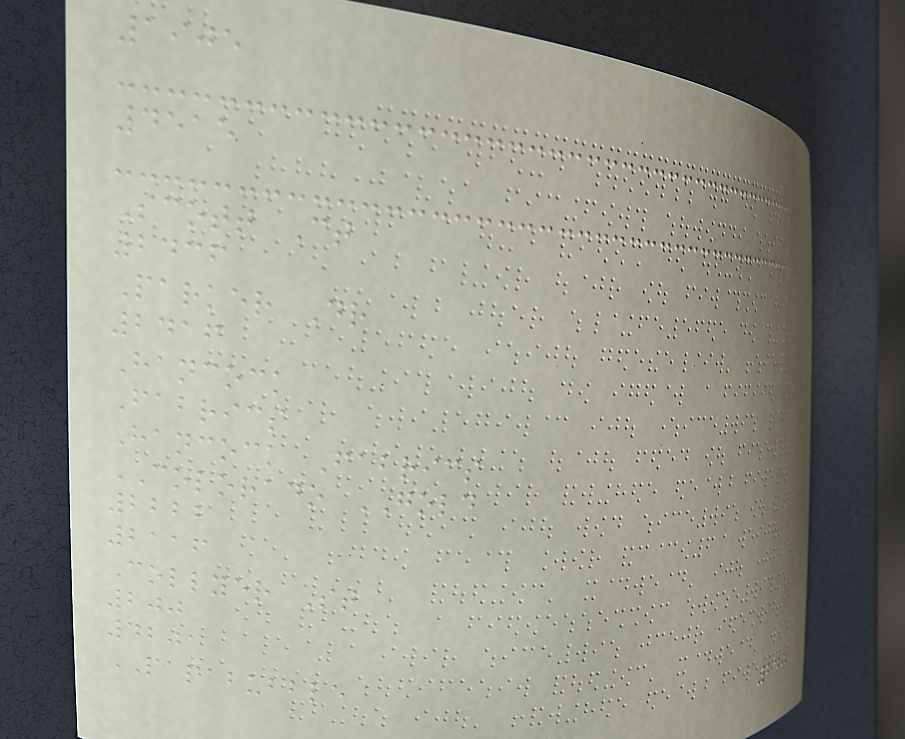1905
4515
Scott Ct
2436
Parker Dr
2416
Hancock
Fabrics
Hancock Fabrics
COLORADO GOLD
2222
2116
Collyer St
200
4201
PAPABUBBLE
240
